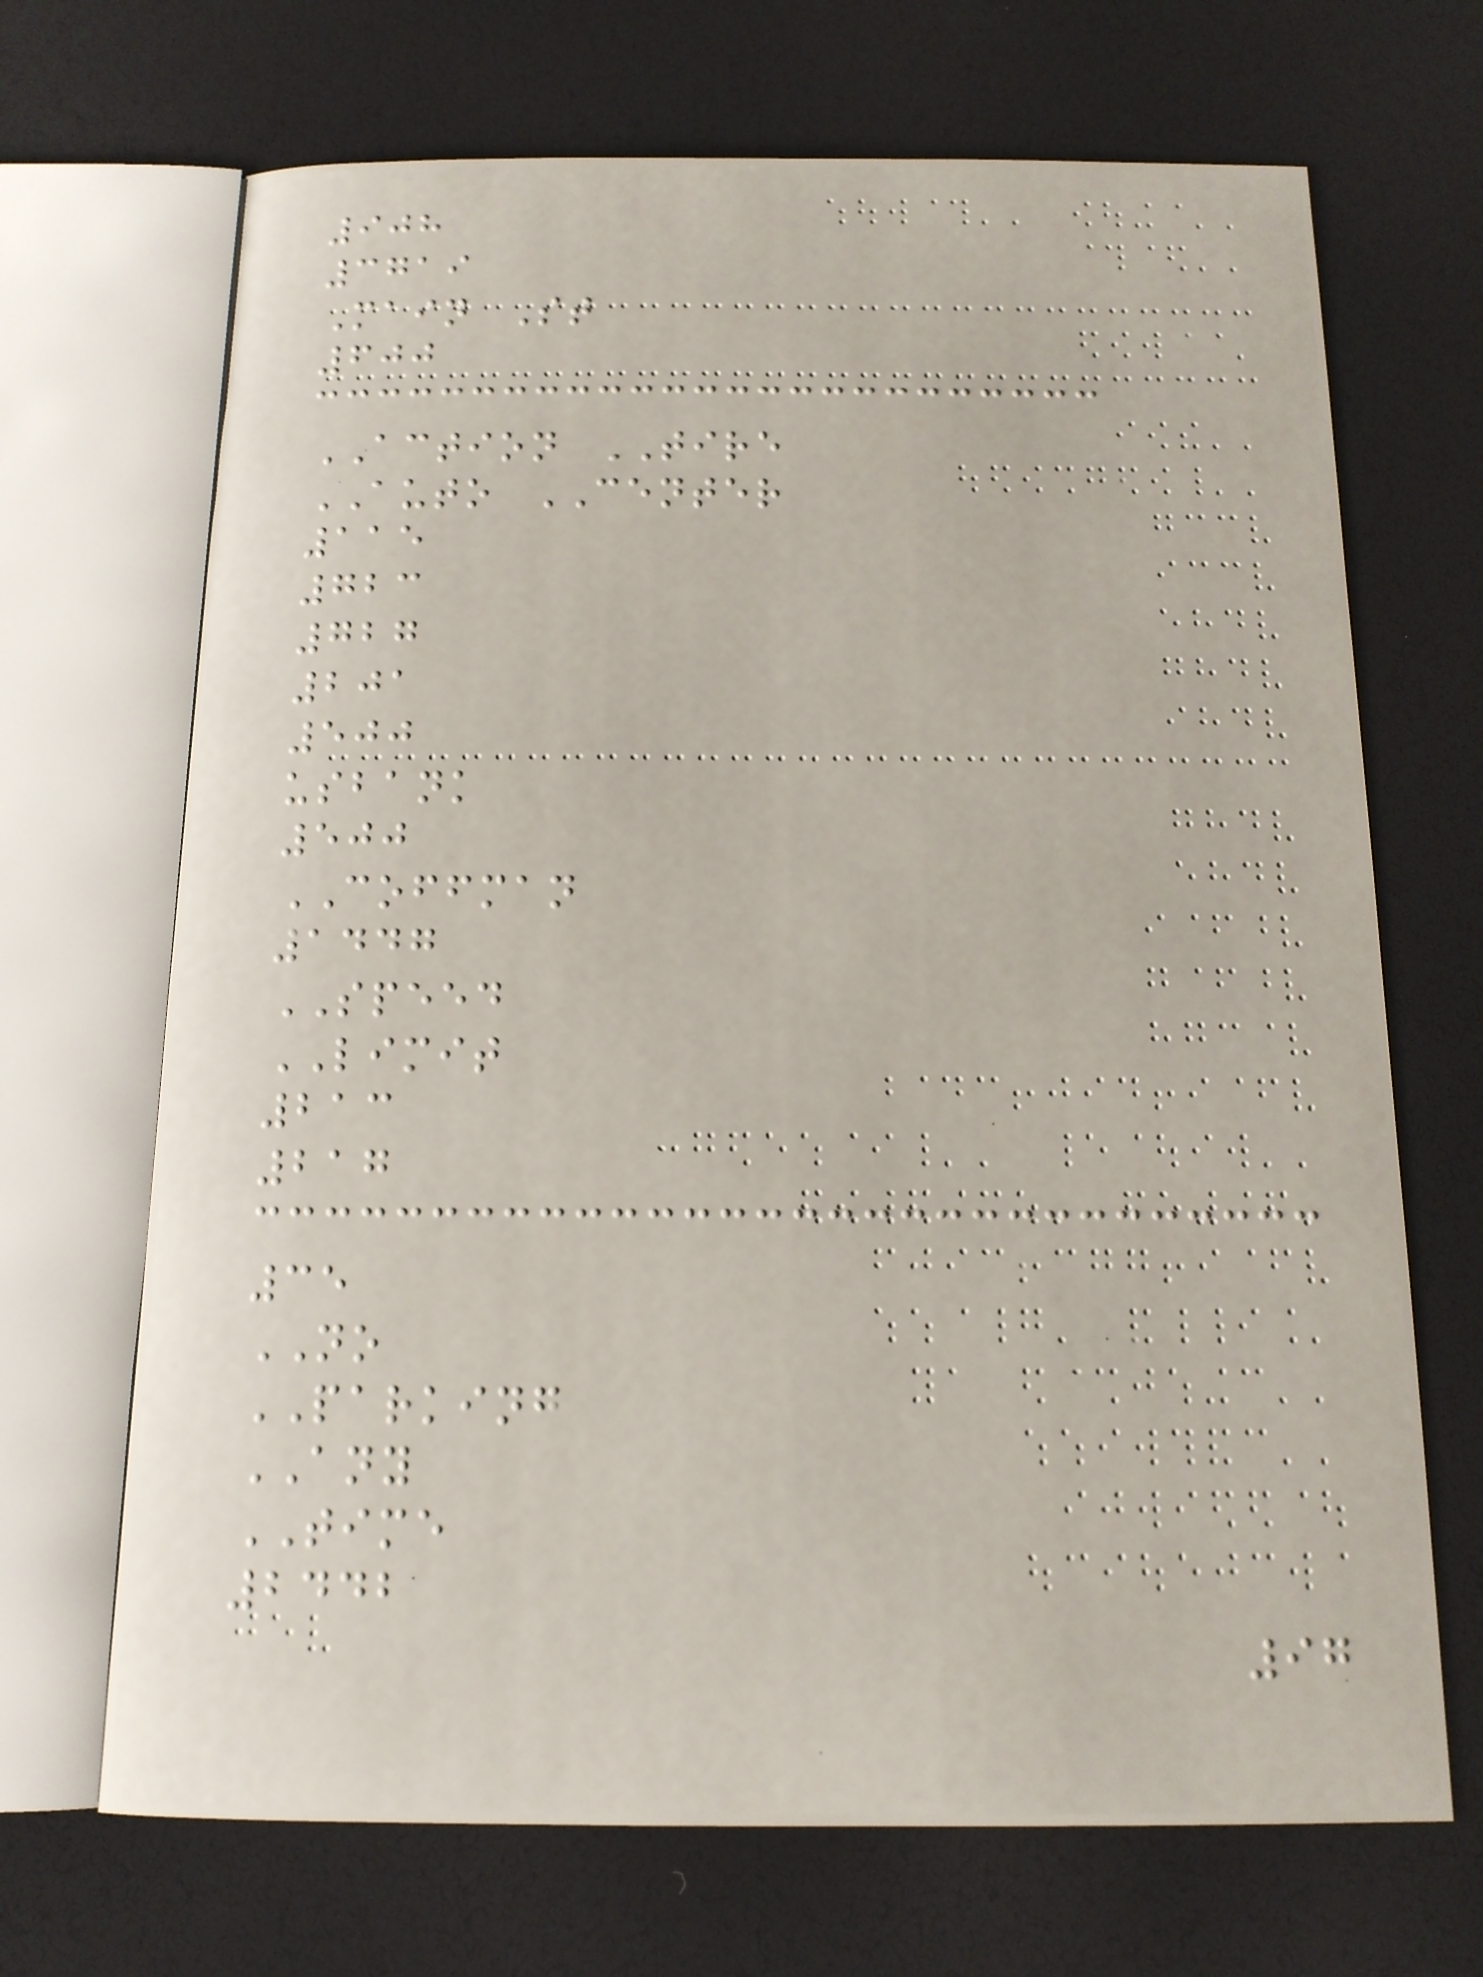908
3719
Main St
600
ACTION TIRE
AUTO CENTER
115
723
727
201
500
usbank
500
COFFMAN
1447
SPEED
LIMIT
213
217
35
NO
PARKING
ANY
TIME
2442
97
